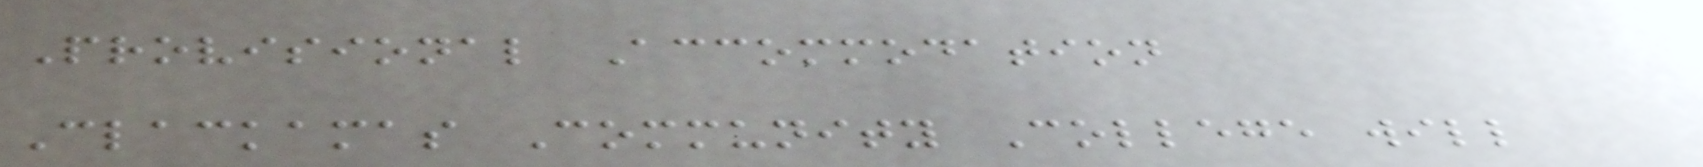Provisional Accommodation
Clackamas Community College will
